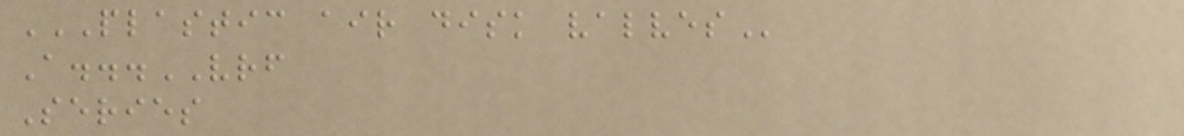PLASTIC AIR DISK VALVES
A...VRF
Series
